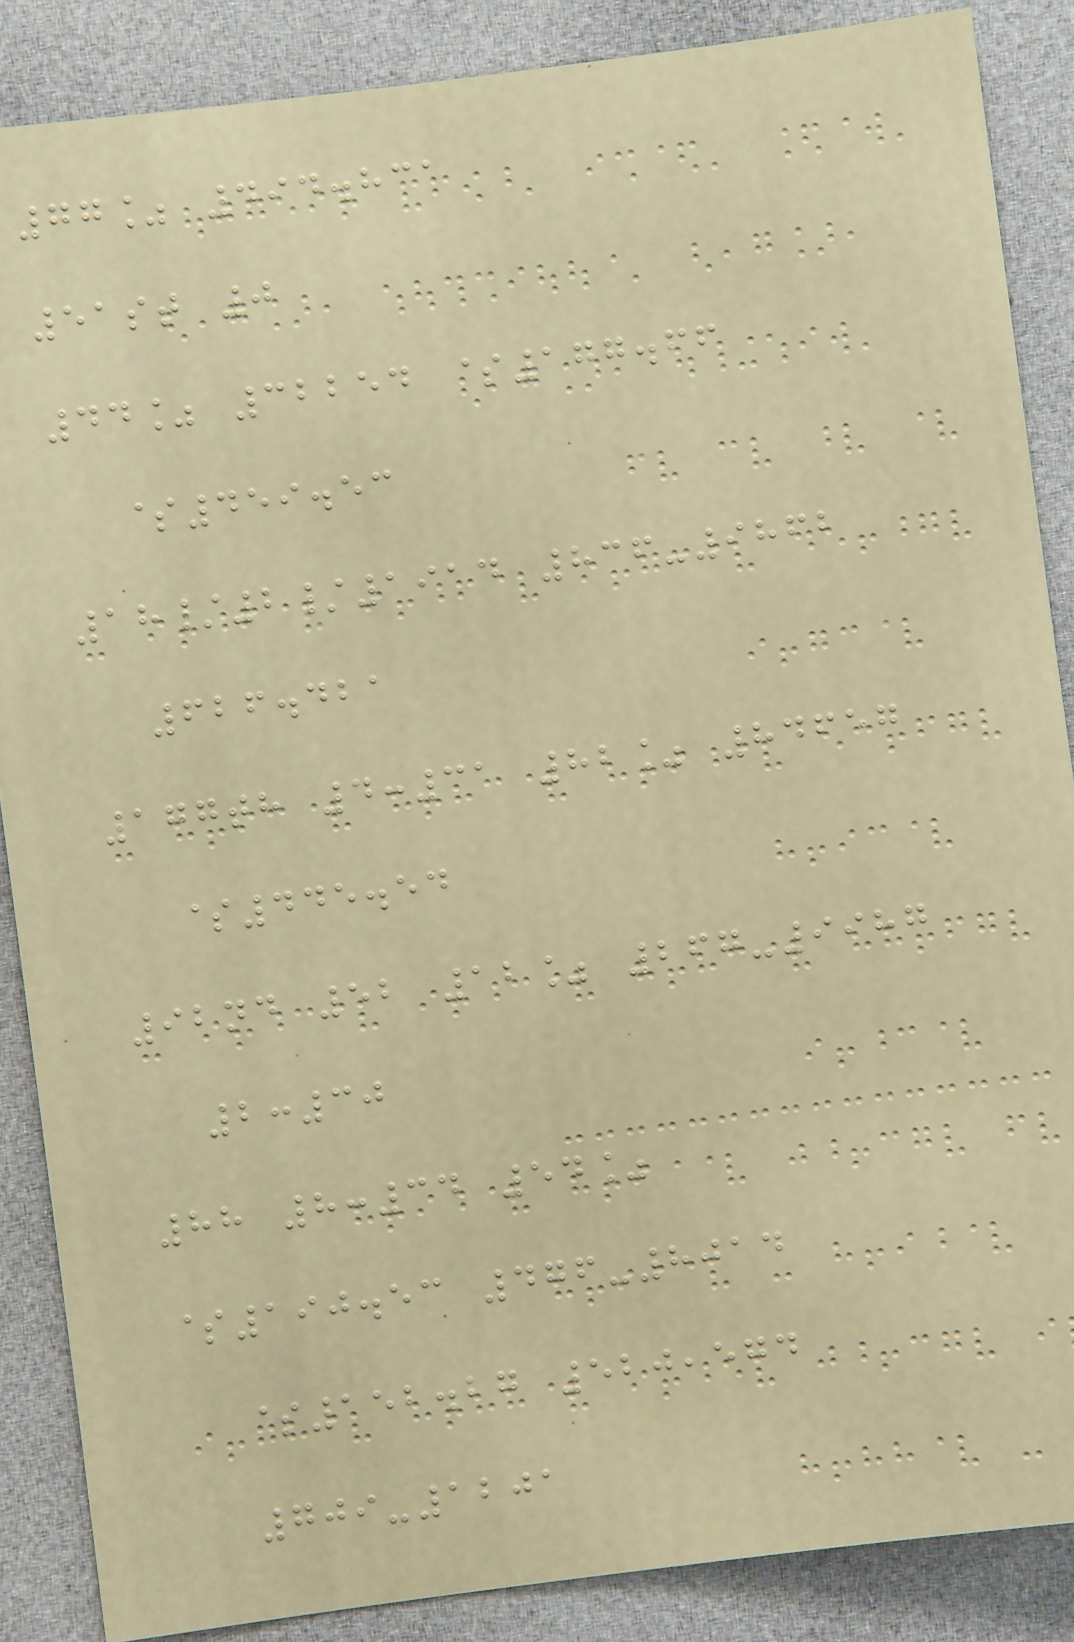77% 494.831
51st 0
44% 32254 $177.66
$459.53
18/2/1914 836-9862
626.421
177th 4:31 82% 84657
$445.54
92nd 52 12% 267-9987
2:30
88 8:34 54%
$190.53 476-8014
$152.27 520,574
709-1201
